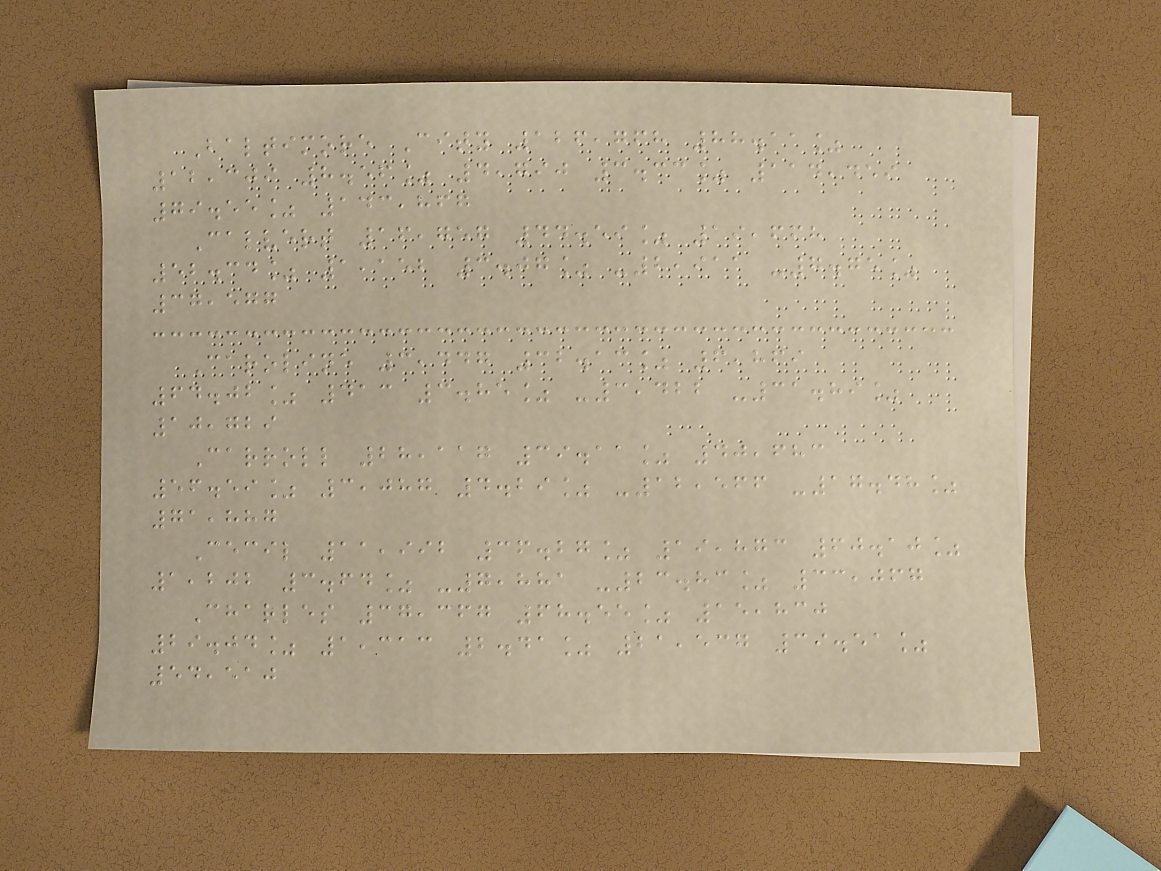Baltimore City 126,768 88.11%
12,309 8.56% 4,790 3.33% 114,459
79.55% 143,867
Calvert 16,757 44.59% 19,668
52.34% 1,152 3.07% -2,911 -7.75%
37,577
Caroline 3,447 32.13% 6,869
64.02% 413 3.85% -3,422 -31.89%
10,729
Carroll 28,117 39.11% 40,683
56.59% 3,087 4.29% -12,566 -17.48%
71,887
Cecil 11,992 36.27% 19,873 60.10%
1,202 3.64% -7,881 -23.83% 33,067
Charles 37,367 68.55% 15,830
29.04% 1,313 2.41% 21,537 39.51%
54,510
